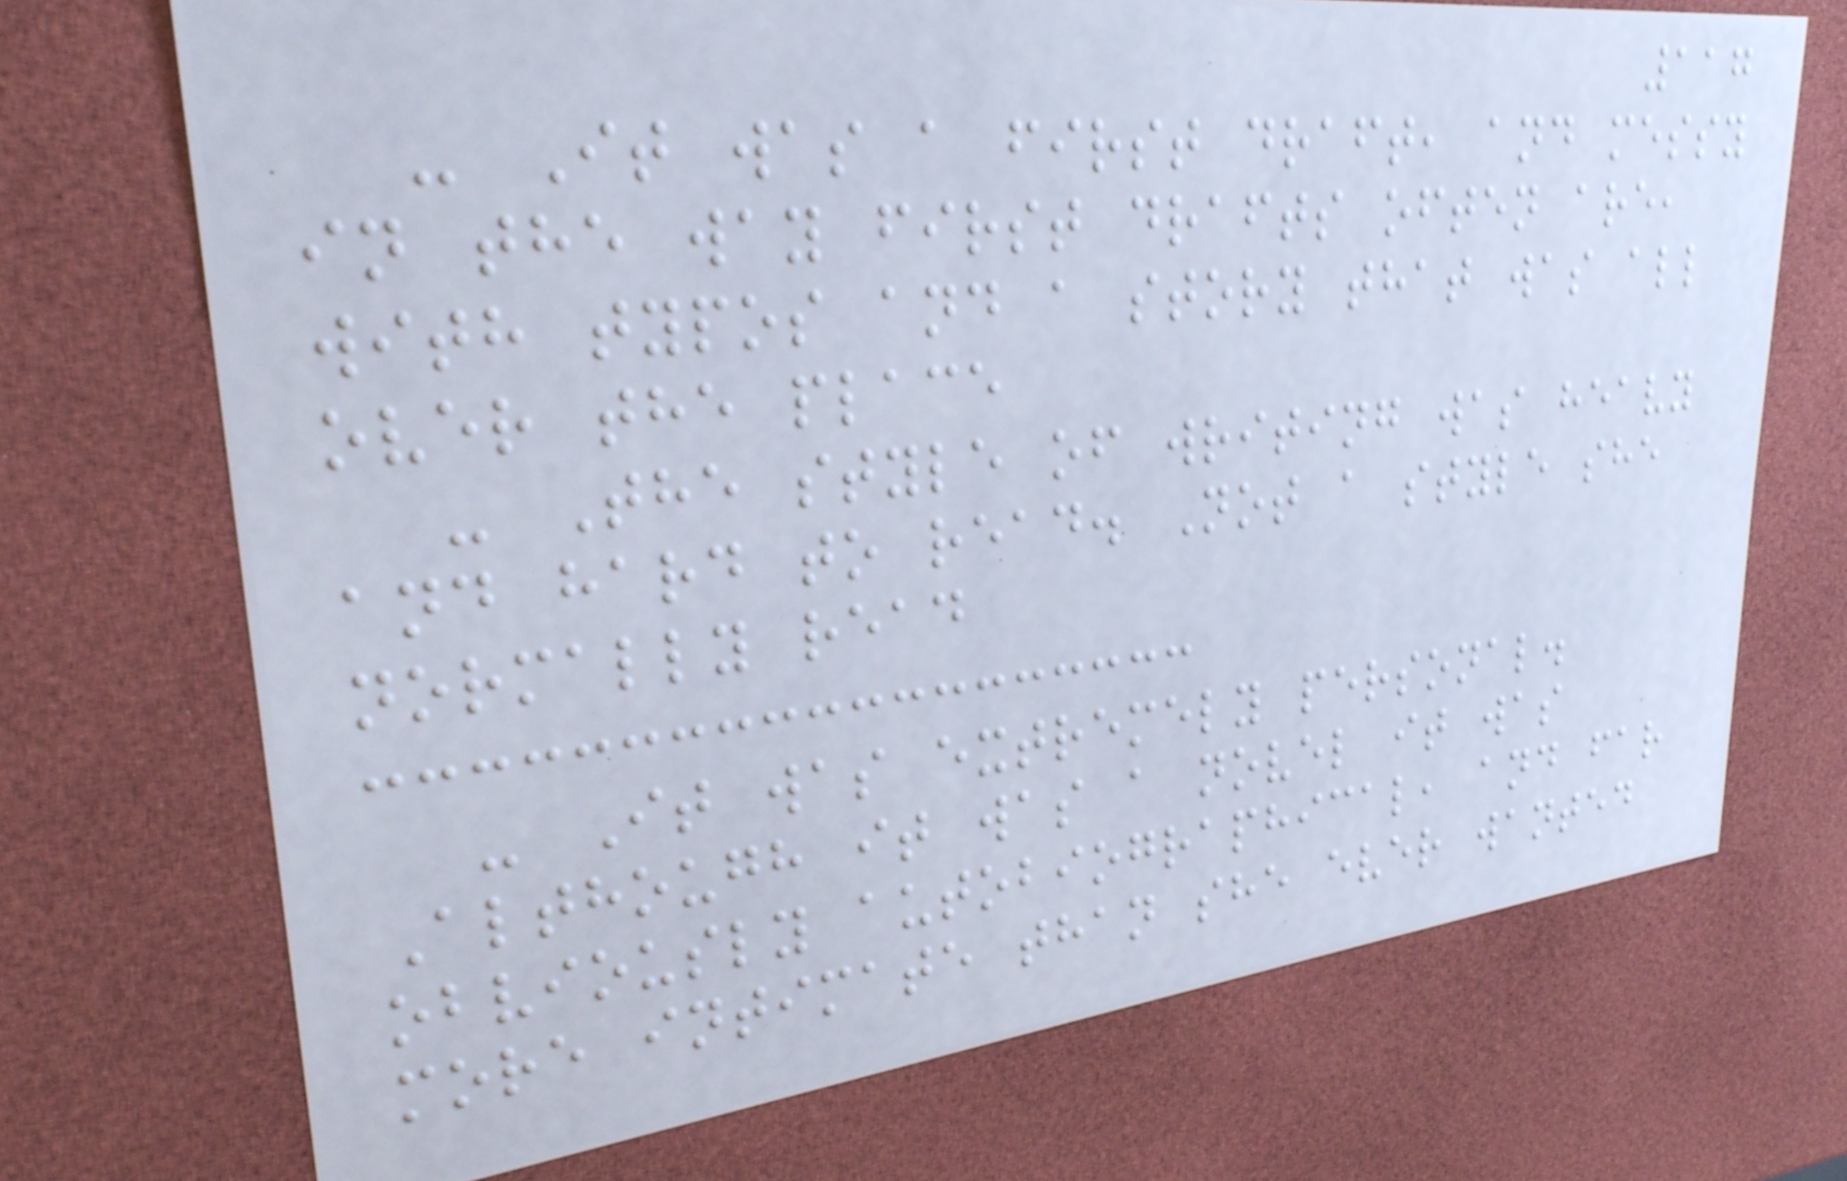117
- It was a first draft, and messy
in the way first drafts often are,
with typos and a story that was all
over the place
- The style of writing was heavy
and hard to read. Not a style she
normally read
- It was extremely personal.
Although it was a novel it was
obviously autobiographical, and far
more intimate than she ever wanted
